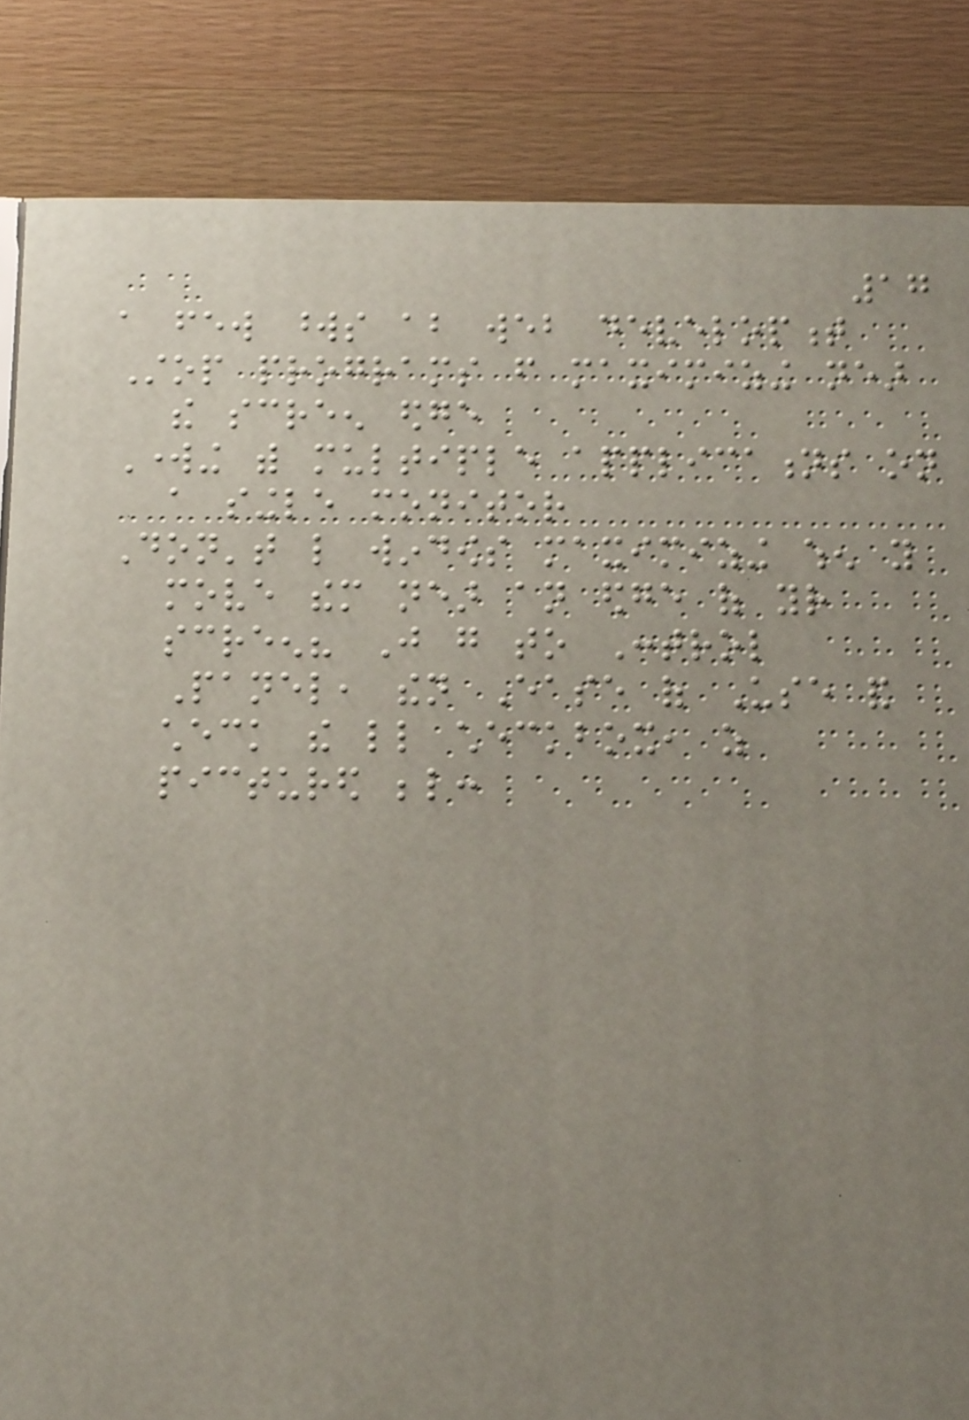17
a few words about web development
Stop programs from maximizing near
the screen edge
Working with multiple applications on
a single monitor
Don't like windows maximizing when you
move them near an edge of your
screen? Just go to Control
Panel, then Ease of Use and
check the little checkbox, as
pictured below:
